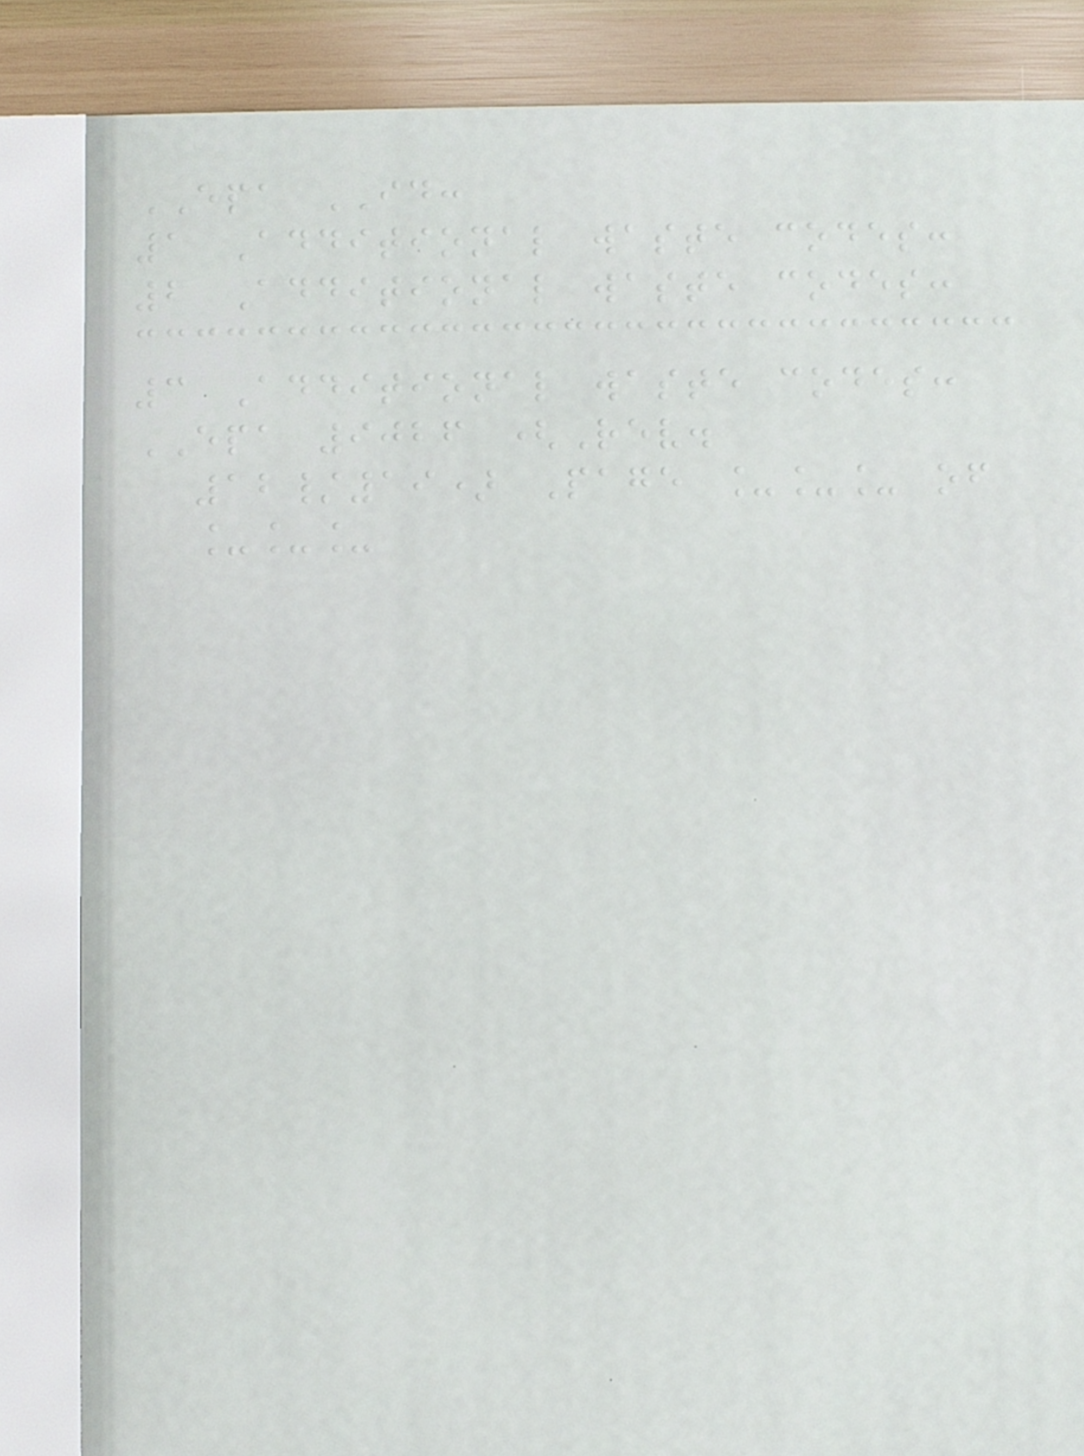EPA ID:
1 Additional waste codes:
2 Additional waste codes:
3 Additional waste codes:
EPA 9026 (Rev.
12/19) Page ___ of
___
